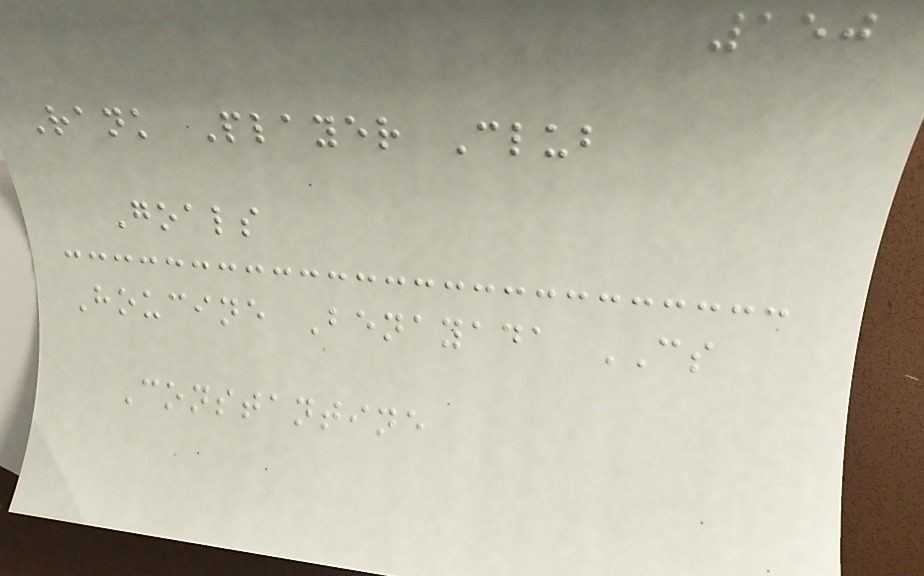150
Rank Player Club
Goals
Houcine Benayada CS
Constantine
